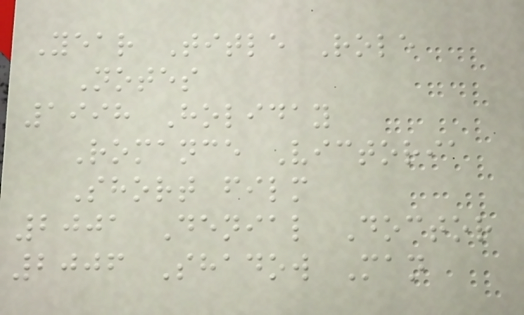Year Title Role
Notes
1998 Holiday
Romance Victoria
Short film
2001 Denial Doctor
2006 Shadow Man
